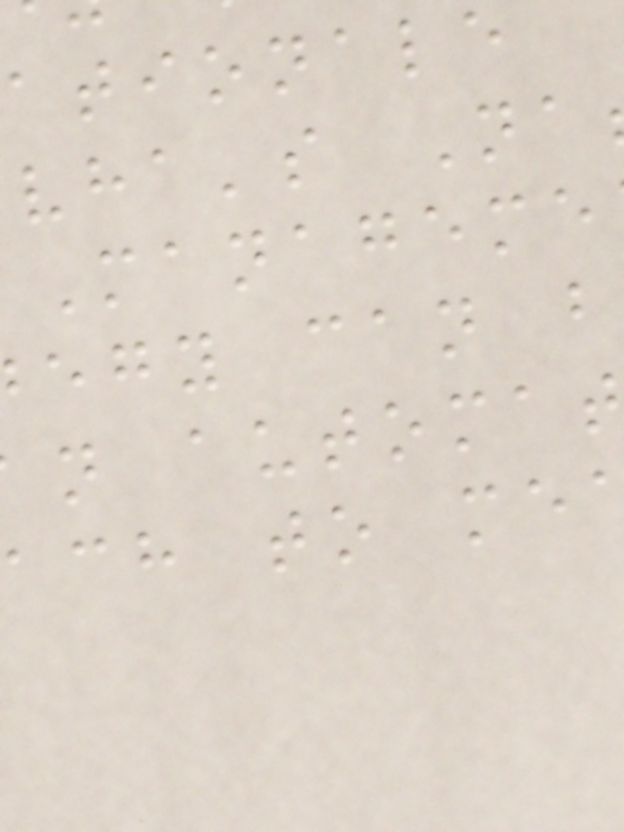ationale
vha's Na
Manageme
egy can b
n automat
ach to me
